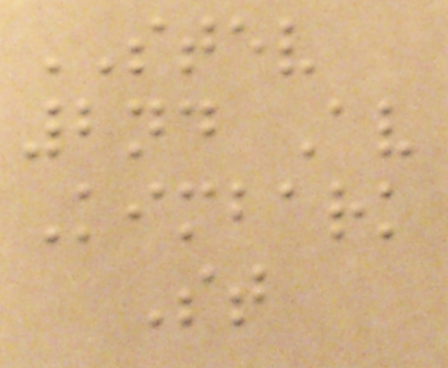STEV
2nd Av
Kimbark
St
